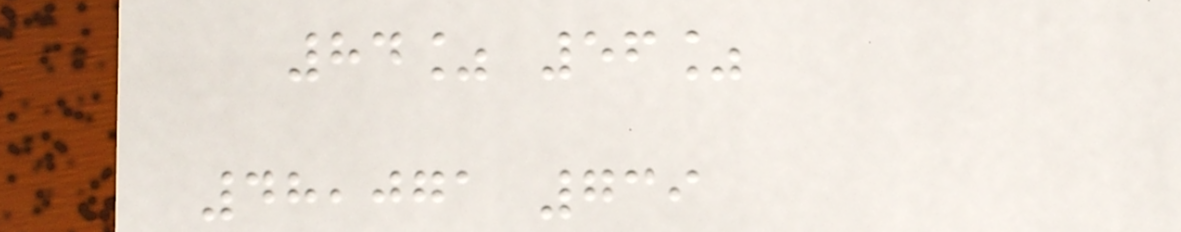84% 56%
48,071 739
